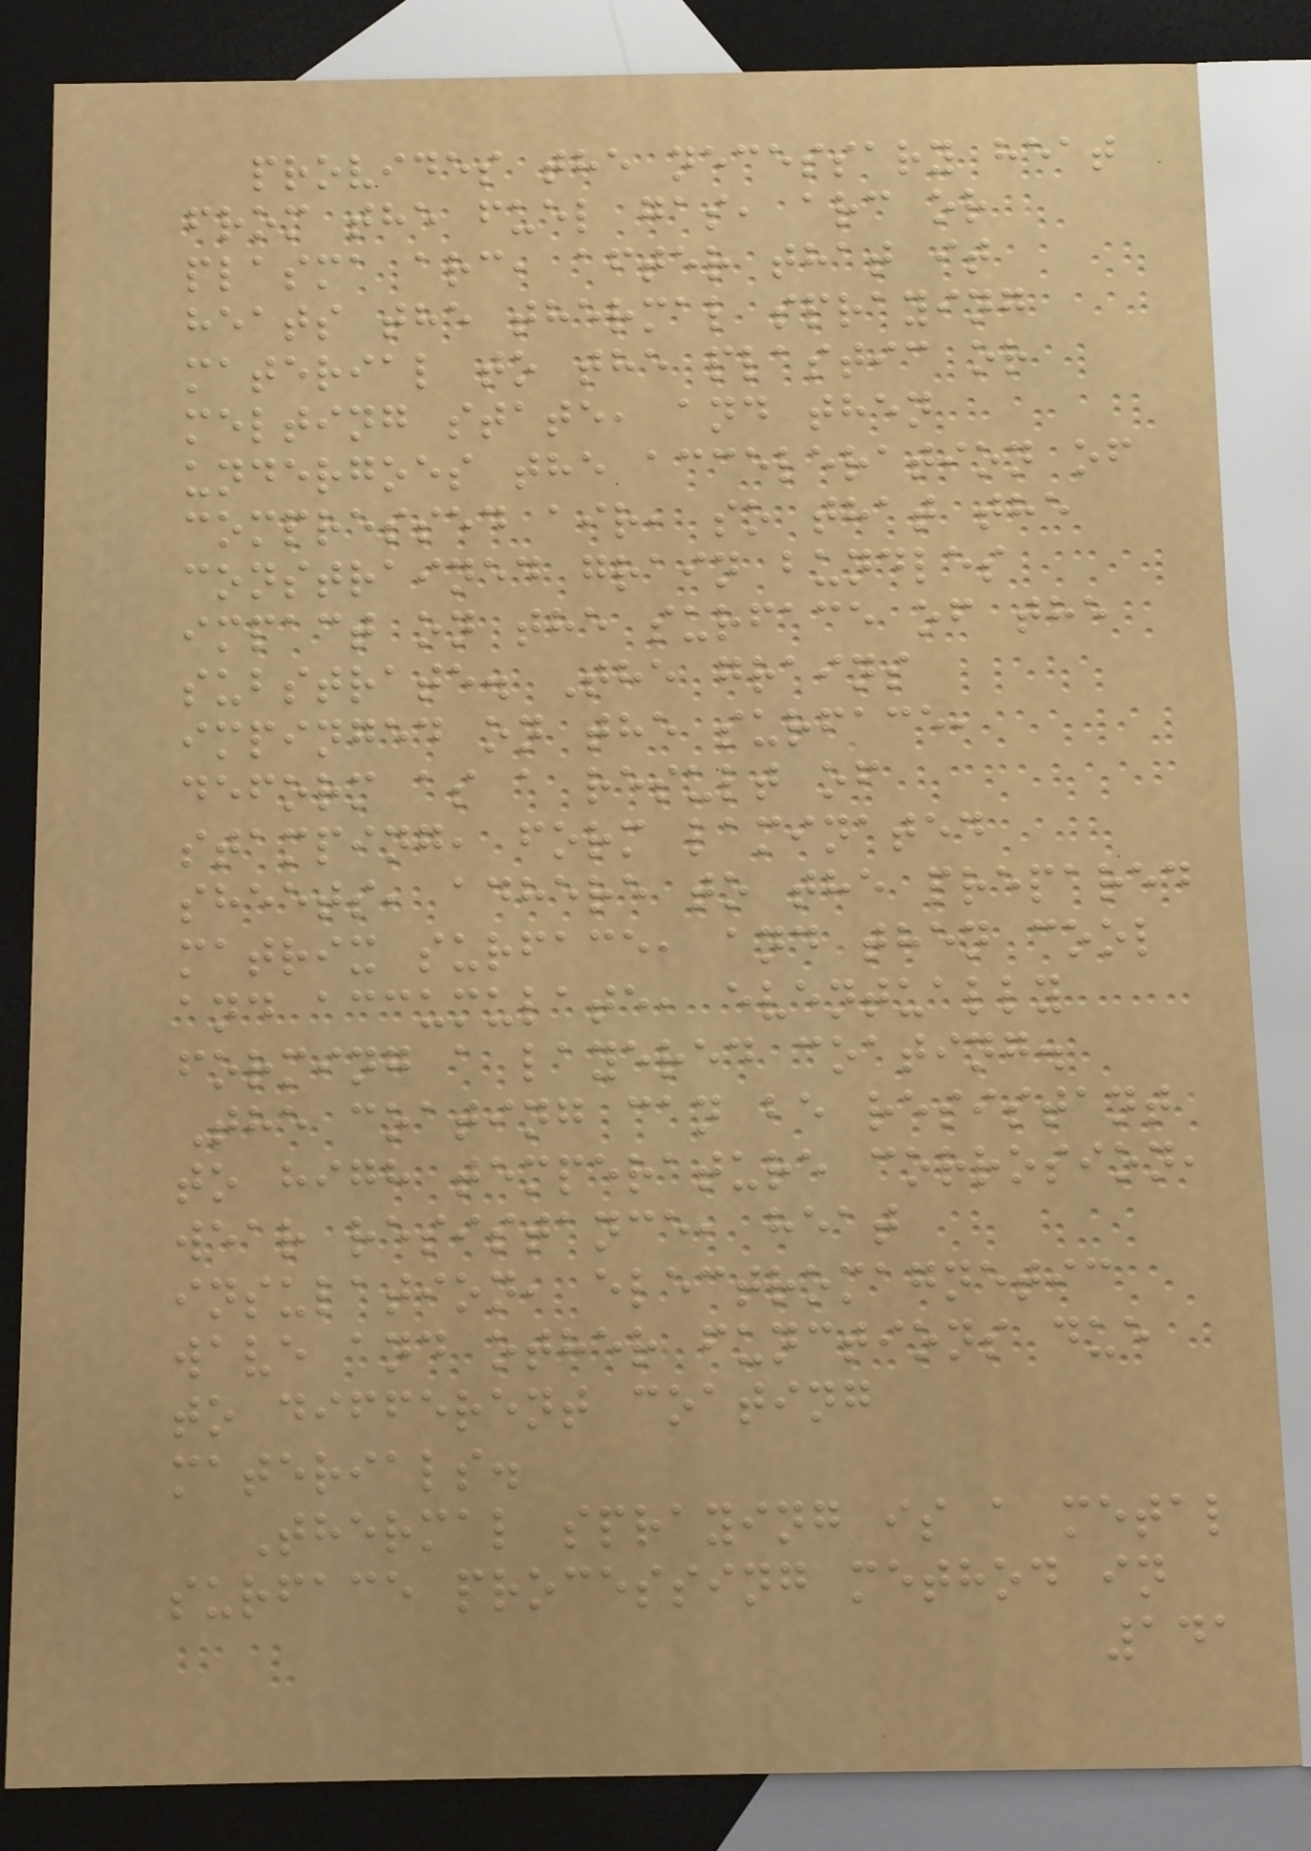provides the necessary heat
from the fuel gas, arc or
plasma arc, after that it
heats the thermal spraying
material to the plastic or
melting state, and then
undergoes the acceleration of
compressed air, so that the
constrained grain bundles
impact on the surface of the
substrate. The grains
impinged on the surface,
deform as a result of
stamping, form laminated
sheets, adhere to the prepared
matrix surface, and then cool
and accumulate, eventually
forming a layered coating.
The coating can be resistant
to high temperature corrosion,
wear resistance, heat
insulation, electromagnetic
wave and other functions due
to different coating
materials.
Thermal spraying is a metal
surface processing method in
141
